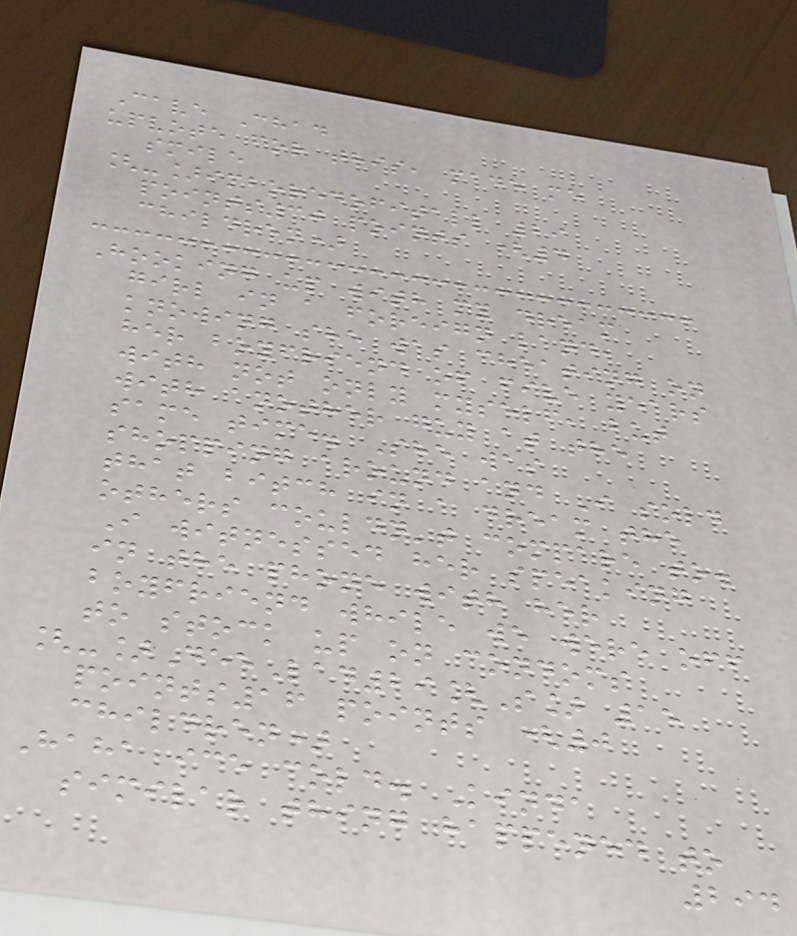Cave Chad
upvote for this, made me
smile
[-]imboredofitall 29
points30 points (4
children)
Hooking up with my dream
girl in a foreign land,
knowing she was cheating on
her boyfriend of five years
with not only myself, but
with another guy at the
same time. She was
shopping around and I sold
that bitch in a dream the
others couldn't compare to.
I witnessed her speaking
in the phone with her
boyfriend while we were off
to stock up on condoms
[-]DeeLad29[S] 15
points16 points (0
children)
Haha ice cold. Kinda
similar thing happened to
294
